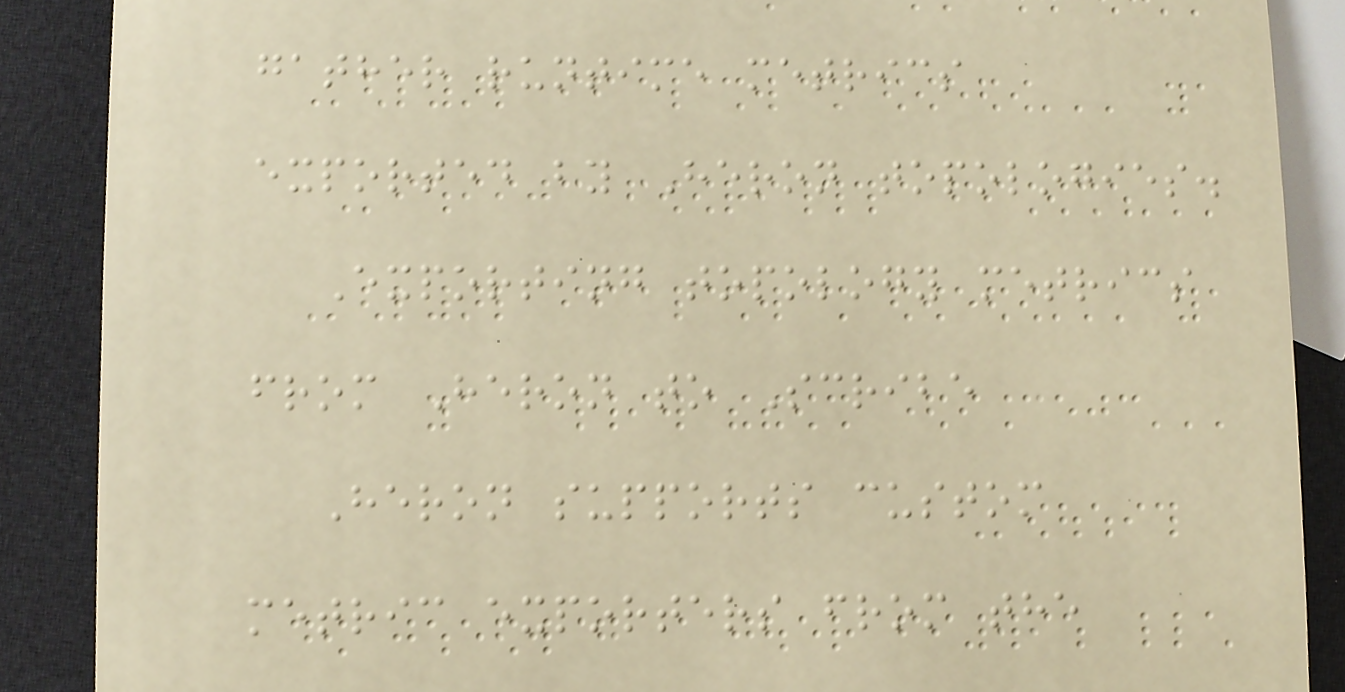gather runtime metrics
exported by Heron topologies.
Exporting topology metrics
from Heron to Scribe
Heron supports custom
metric exporters from the
